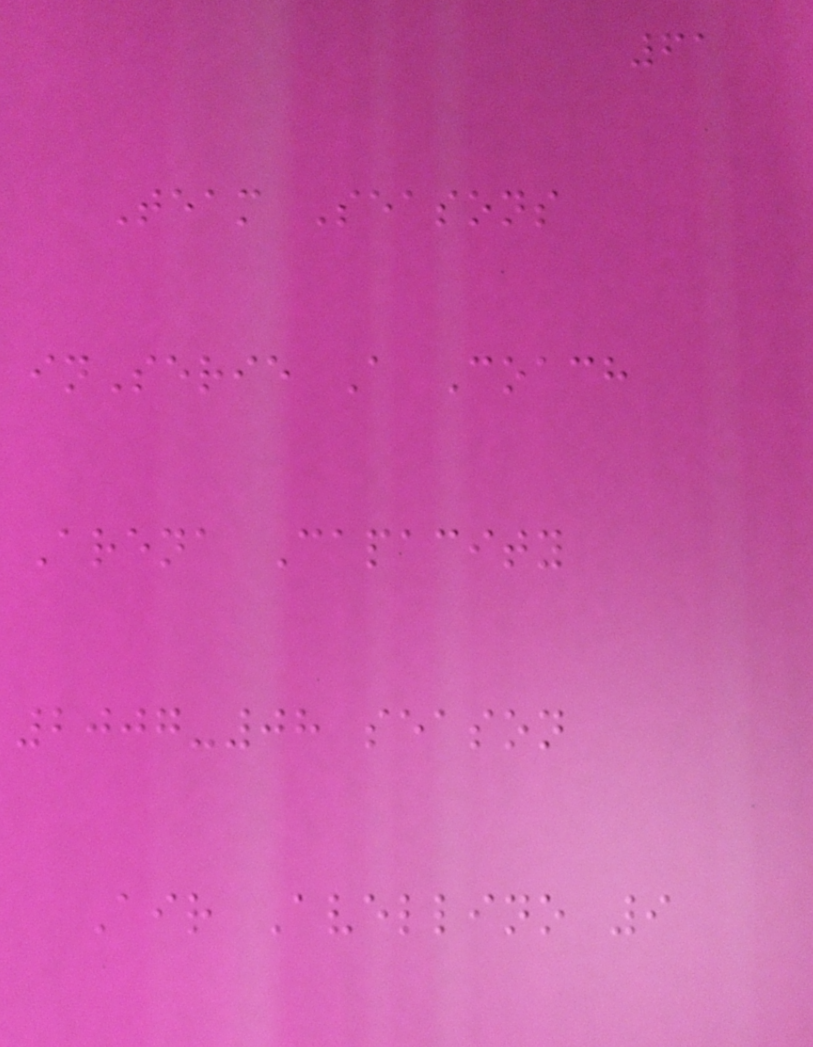61
Team Seasons
inSerie A Coach
Arena Capacity
2007-08 season
Air Avellino 9
